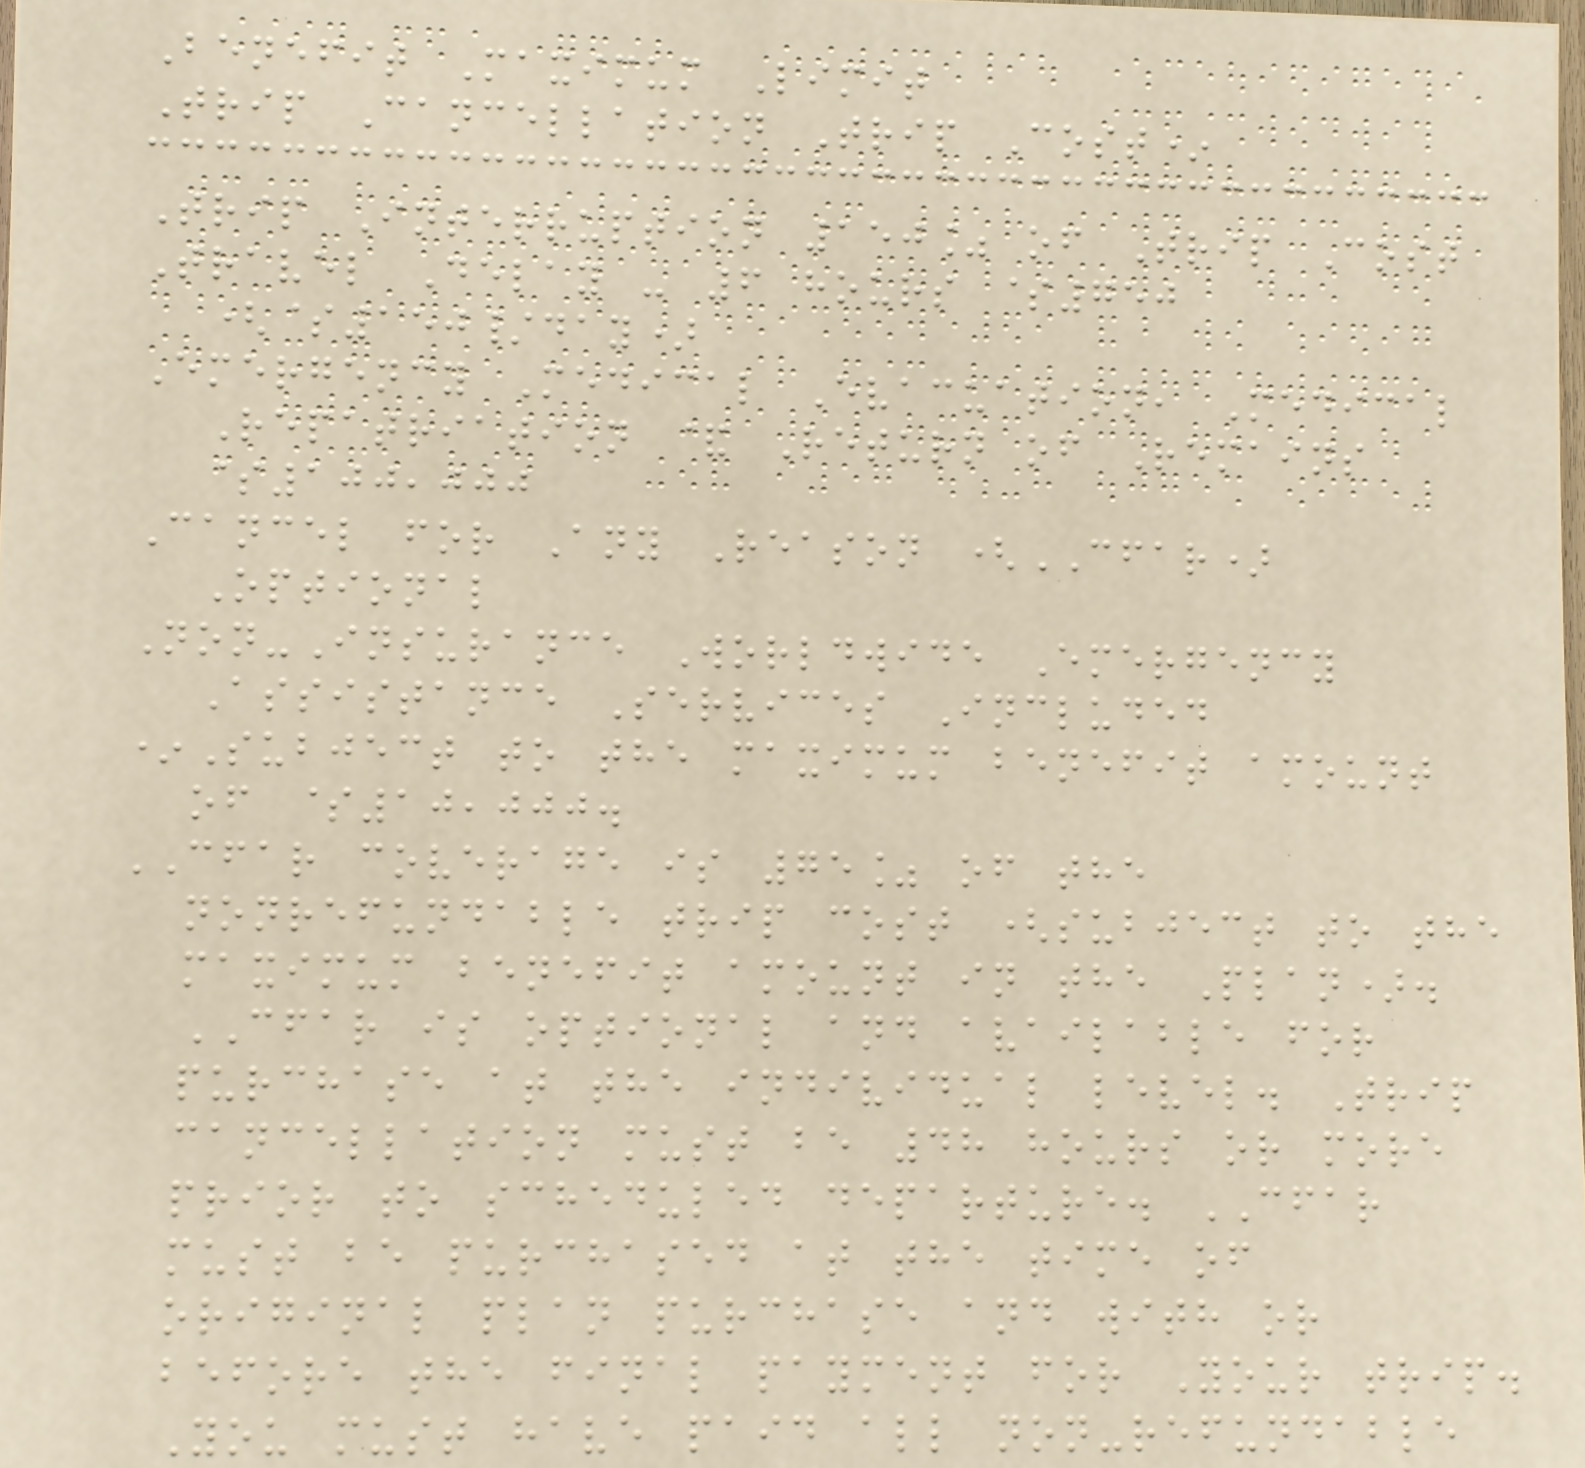Benefit Maximum Limit
Trip Cancellation Trip Cost*
Trip Interruption 150% of Trip Cost
Travel Delay - 6 hours $750
($150/day)
Emergency Medical Evacuation, Medical
Repatriation & Return of Remains
$100,000
Cancel for Any Reason (CFAR)
Optional
Non-Insurance Worldwide Emergency
Assistance Services Included
*Subject to the maximum benefit amount
of $10,000.
CFAR coverage is 75% of the
nonrefundable trip cost (subject to the
maximum benefit amount in the Plan).
CFAR is optional and available for
purchase at the individual level. Trip
cancellation must be 48 hours or more
prior to scheduled departure. CFAR
must be purchased at the time of
original plan purchase and with or
before the final payment for Your trip.
You must have paid all non-refundable
